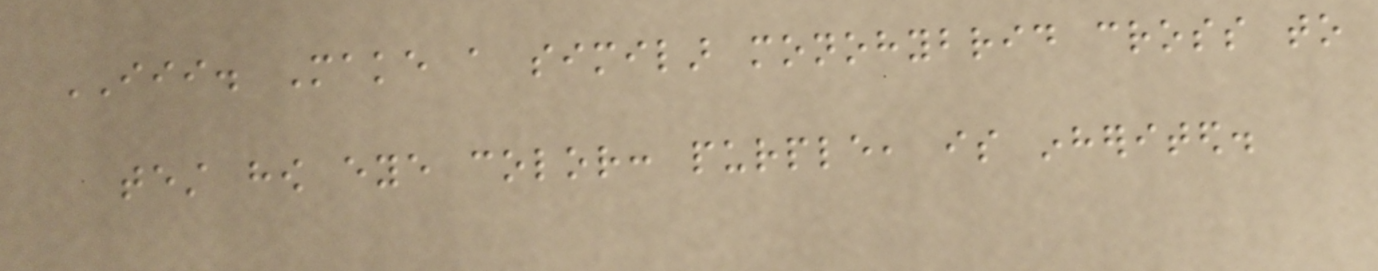III. Make a similar monohybrid cross to
test how eye color: purple, is inherited.
